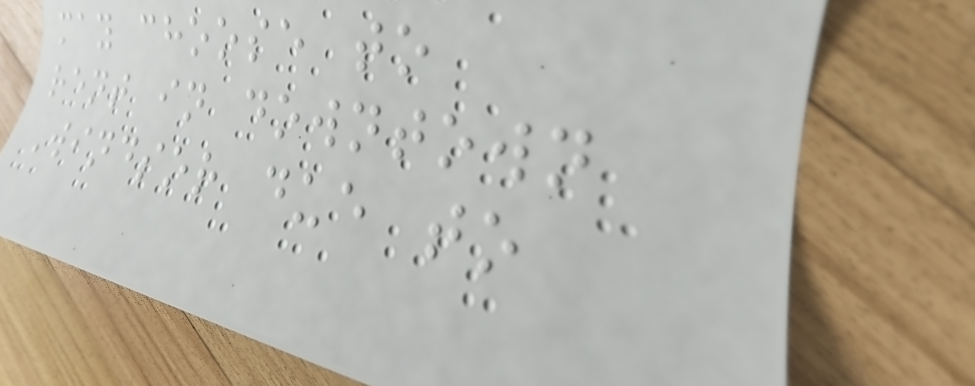may choose to
rent in downtown
Windsor due to
